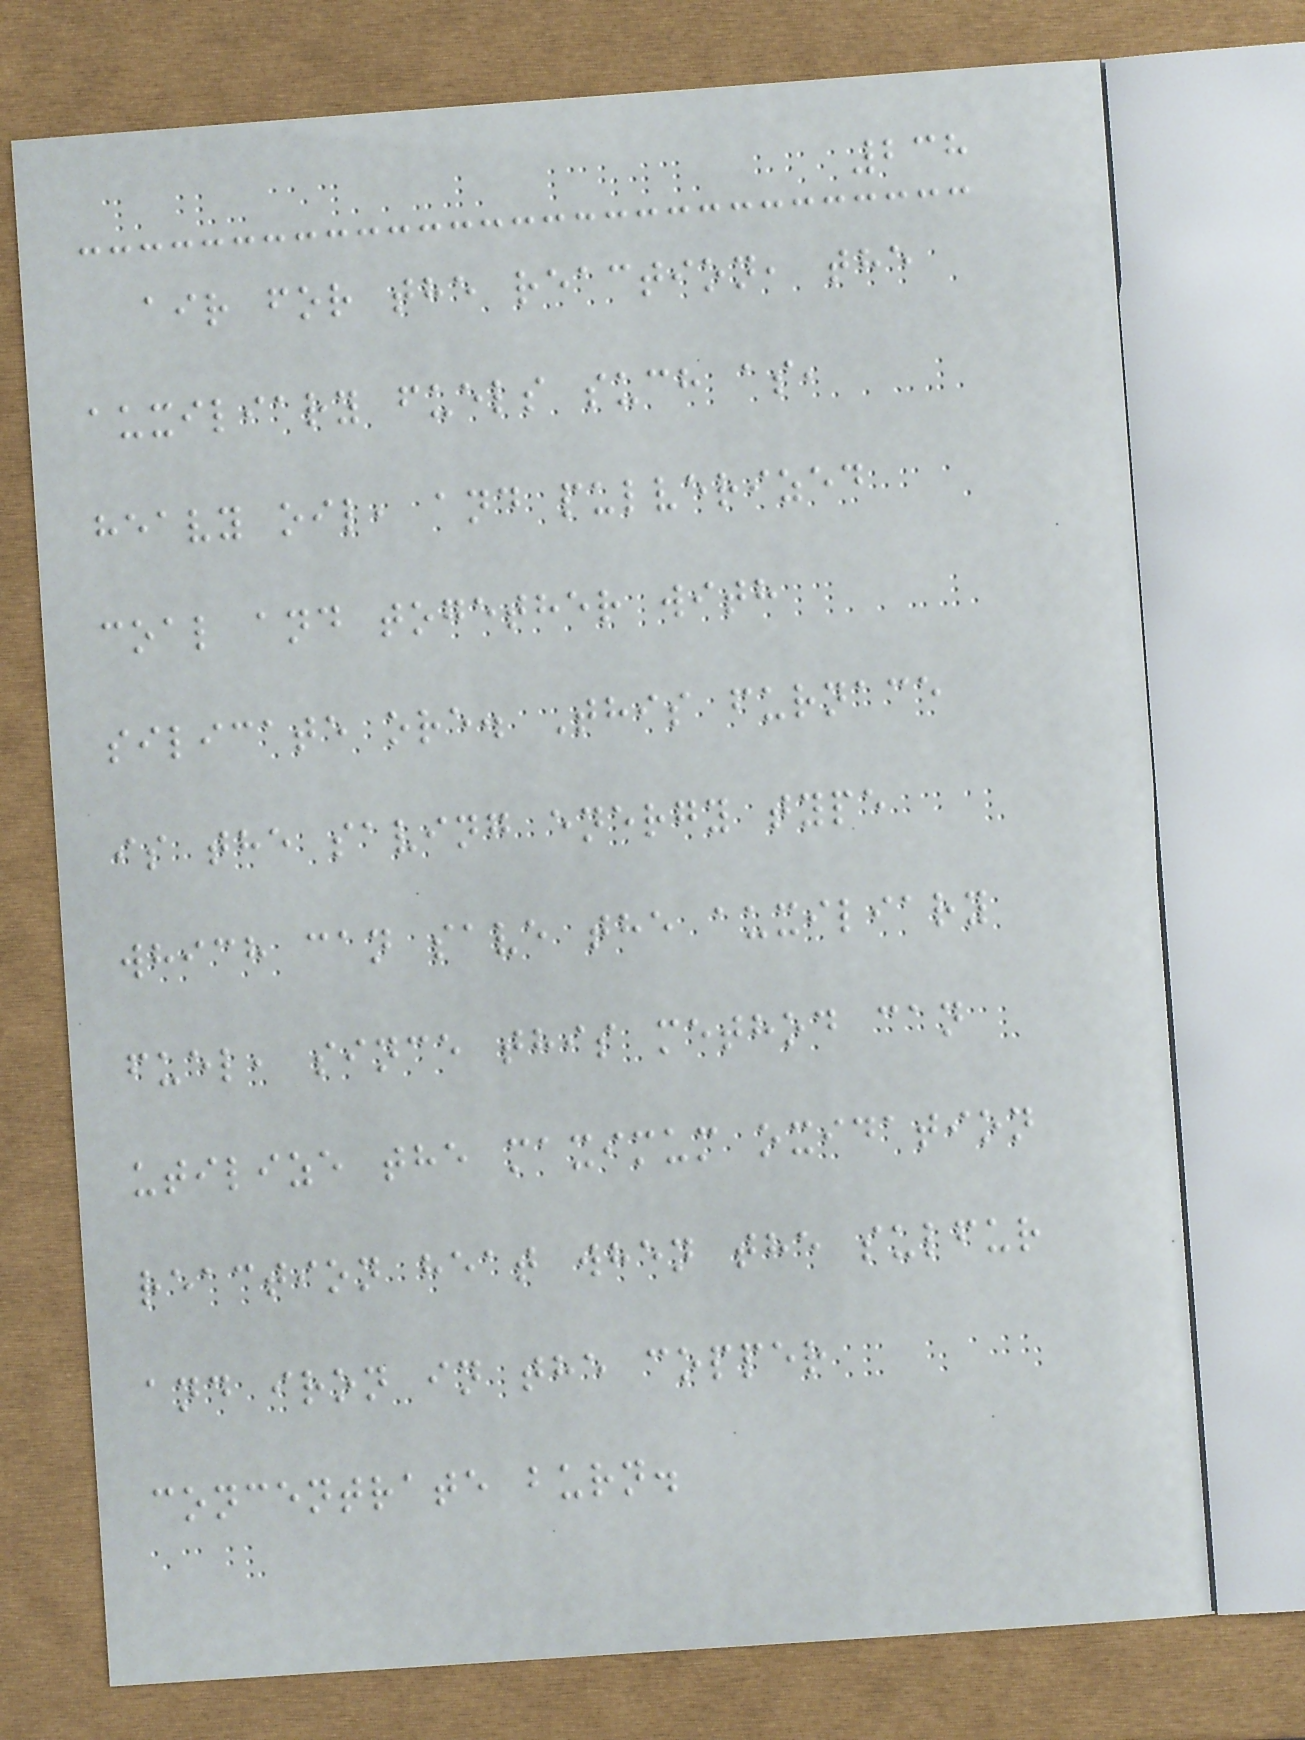238
air for the reaction, the
auxiliary fuels such as,
heavy oil, and pulverized
coal and together with
silicate ore. This furnace
is the saving energy type
which can save the auxiliary
fuel, since this method can
utilize the maximum oxidation
reaction heat when the sulfur
and iron in the copper
concentrate burn.
